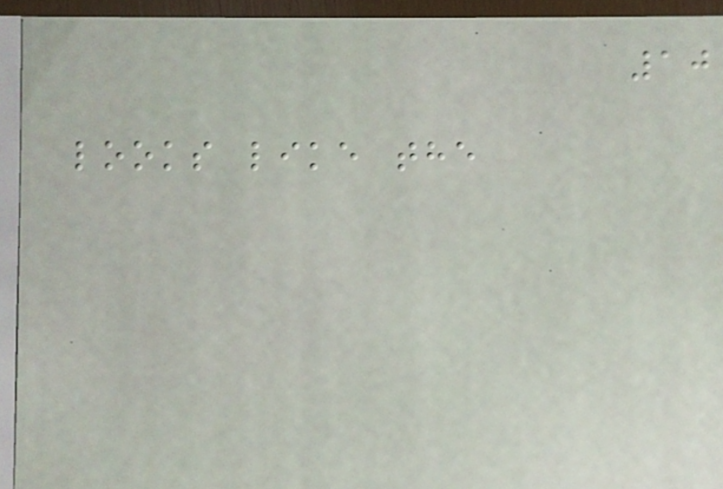10
looks like the
